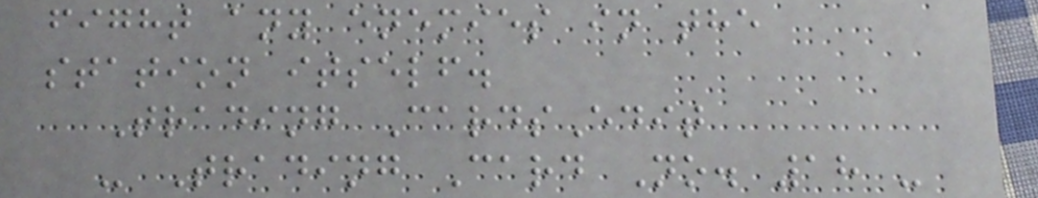fight any enemies in the
station itself.
Trading CardsEdit
- Trading Card No. 18 -
